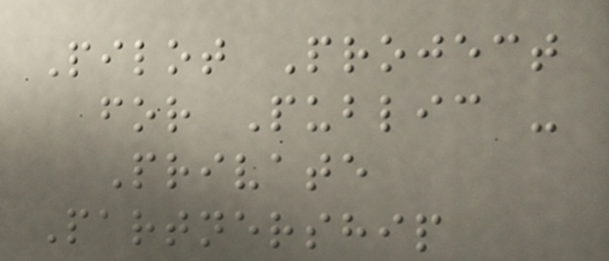Pilot Project
for Public -
Private
Partnership
